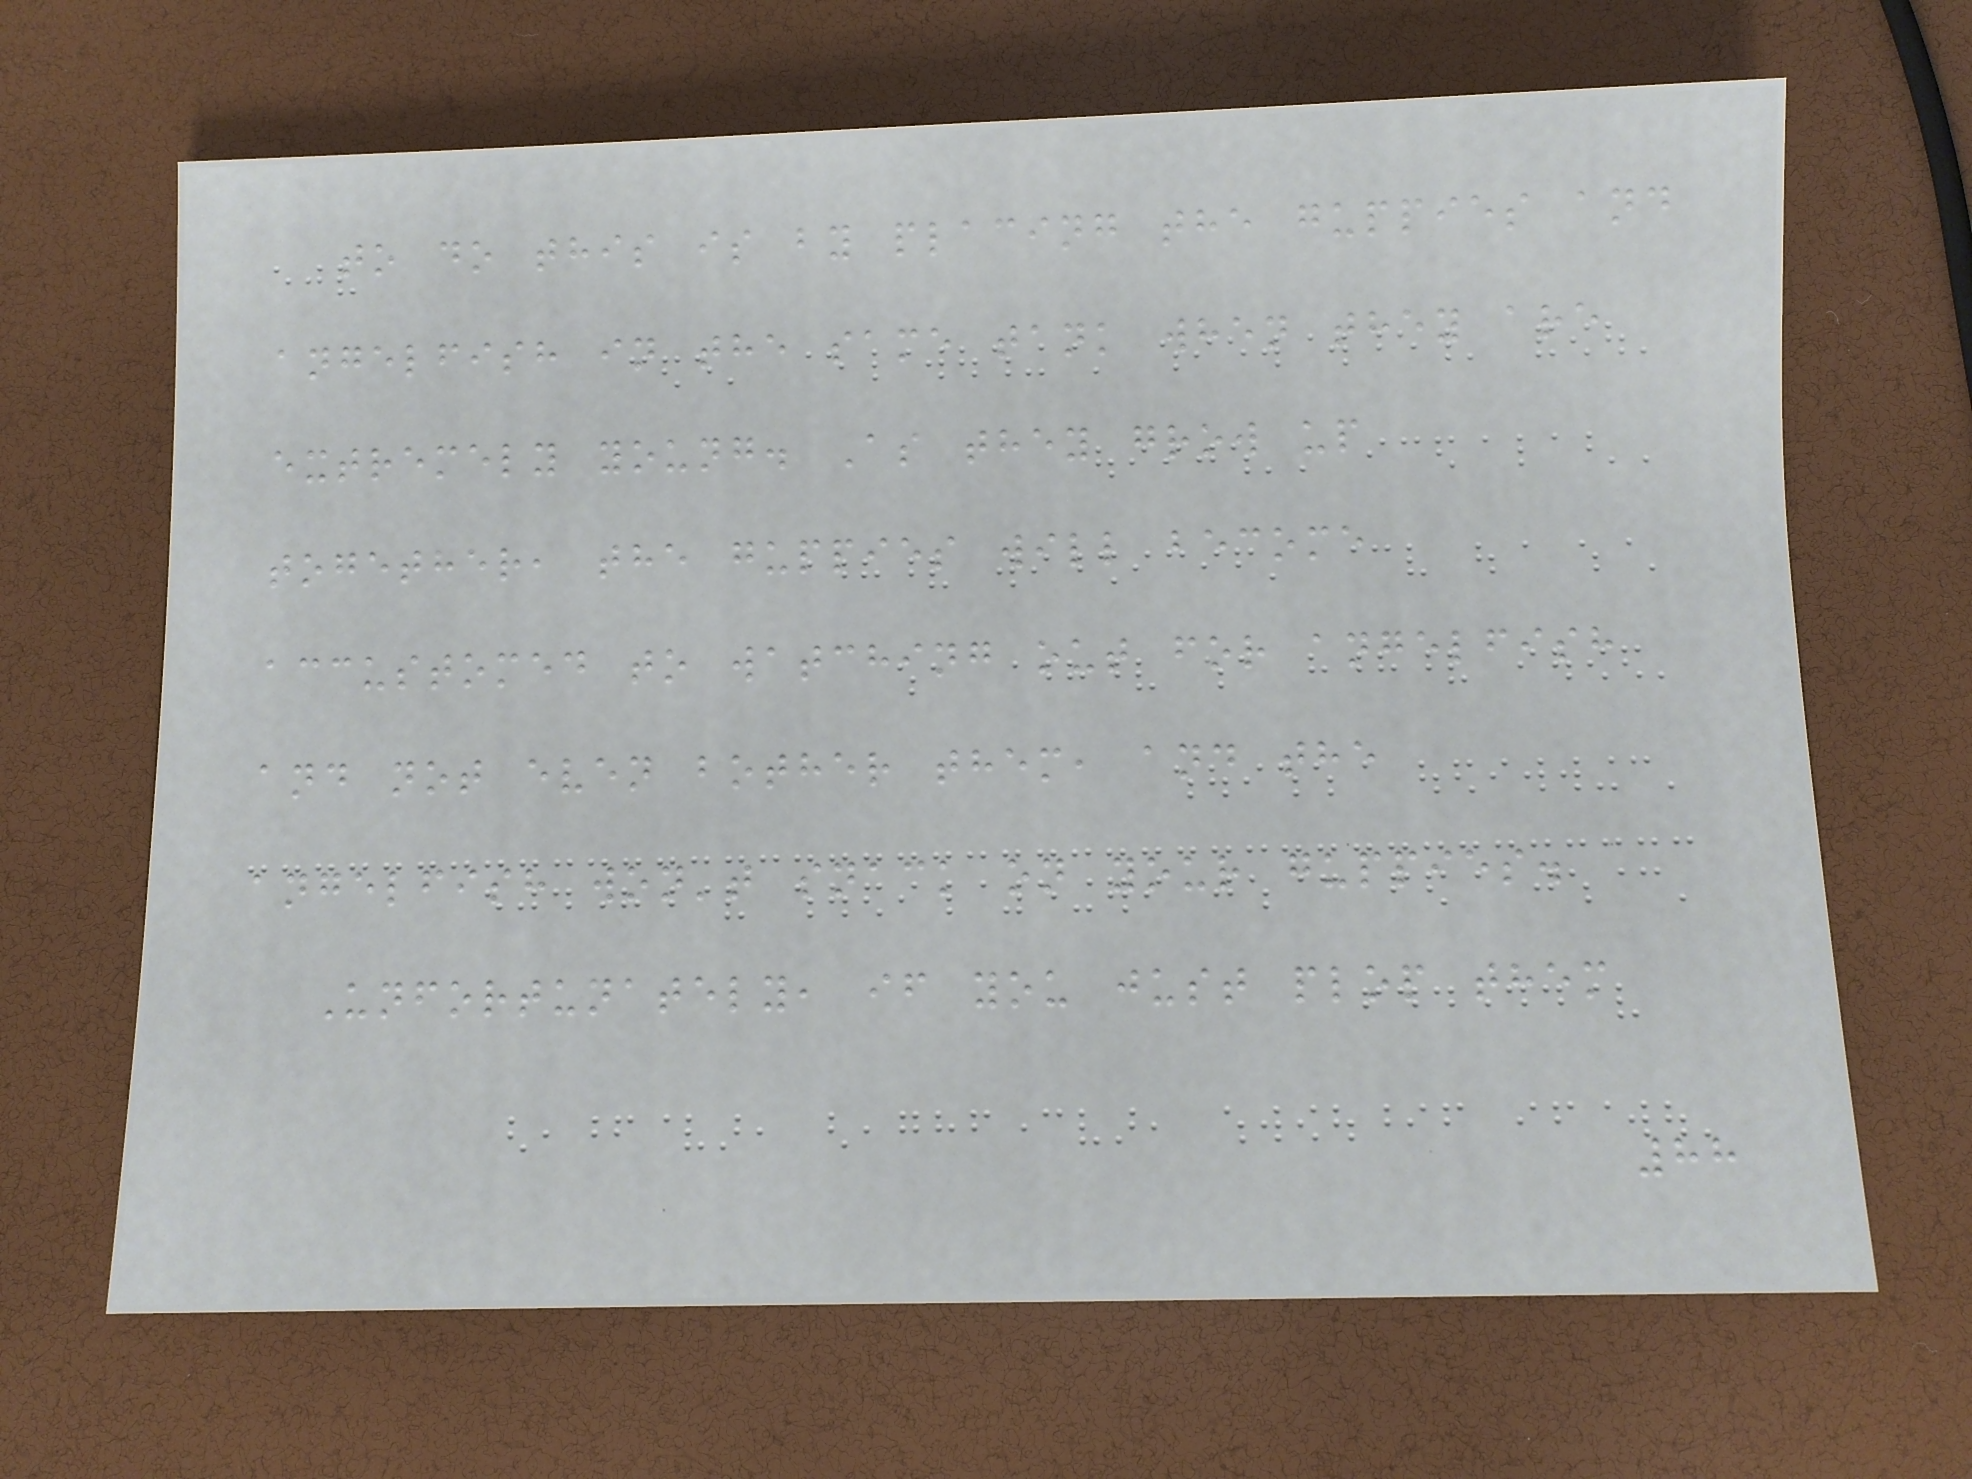to do this is by placing the guppies and
angelfish in the same tank when they are
extremely young. As they grow up
together, the guppies will become
accustomed to watching out for angelfish
and not even bother them, and the
angelfish won't snack on your guppies.
Unfortunately, if you just plop them
88
